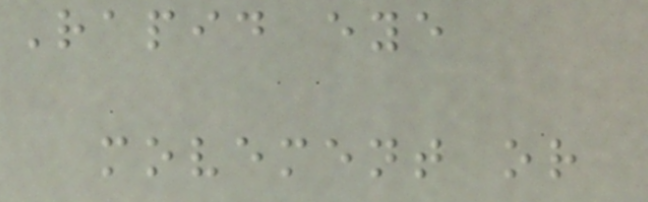Rapid eye
movement or
